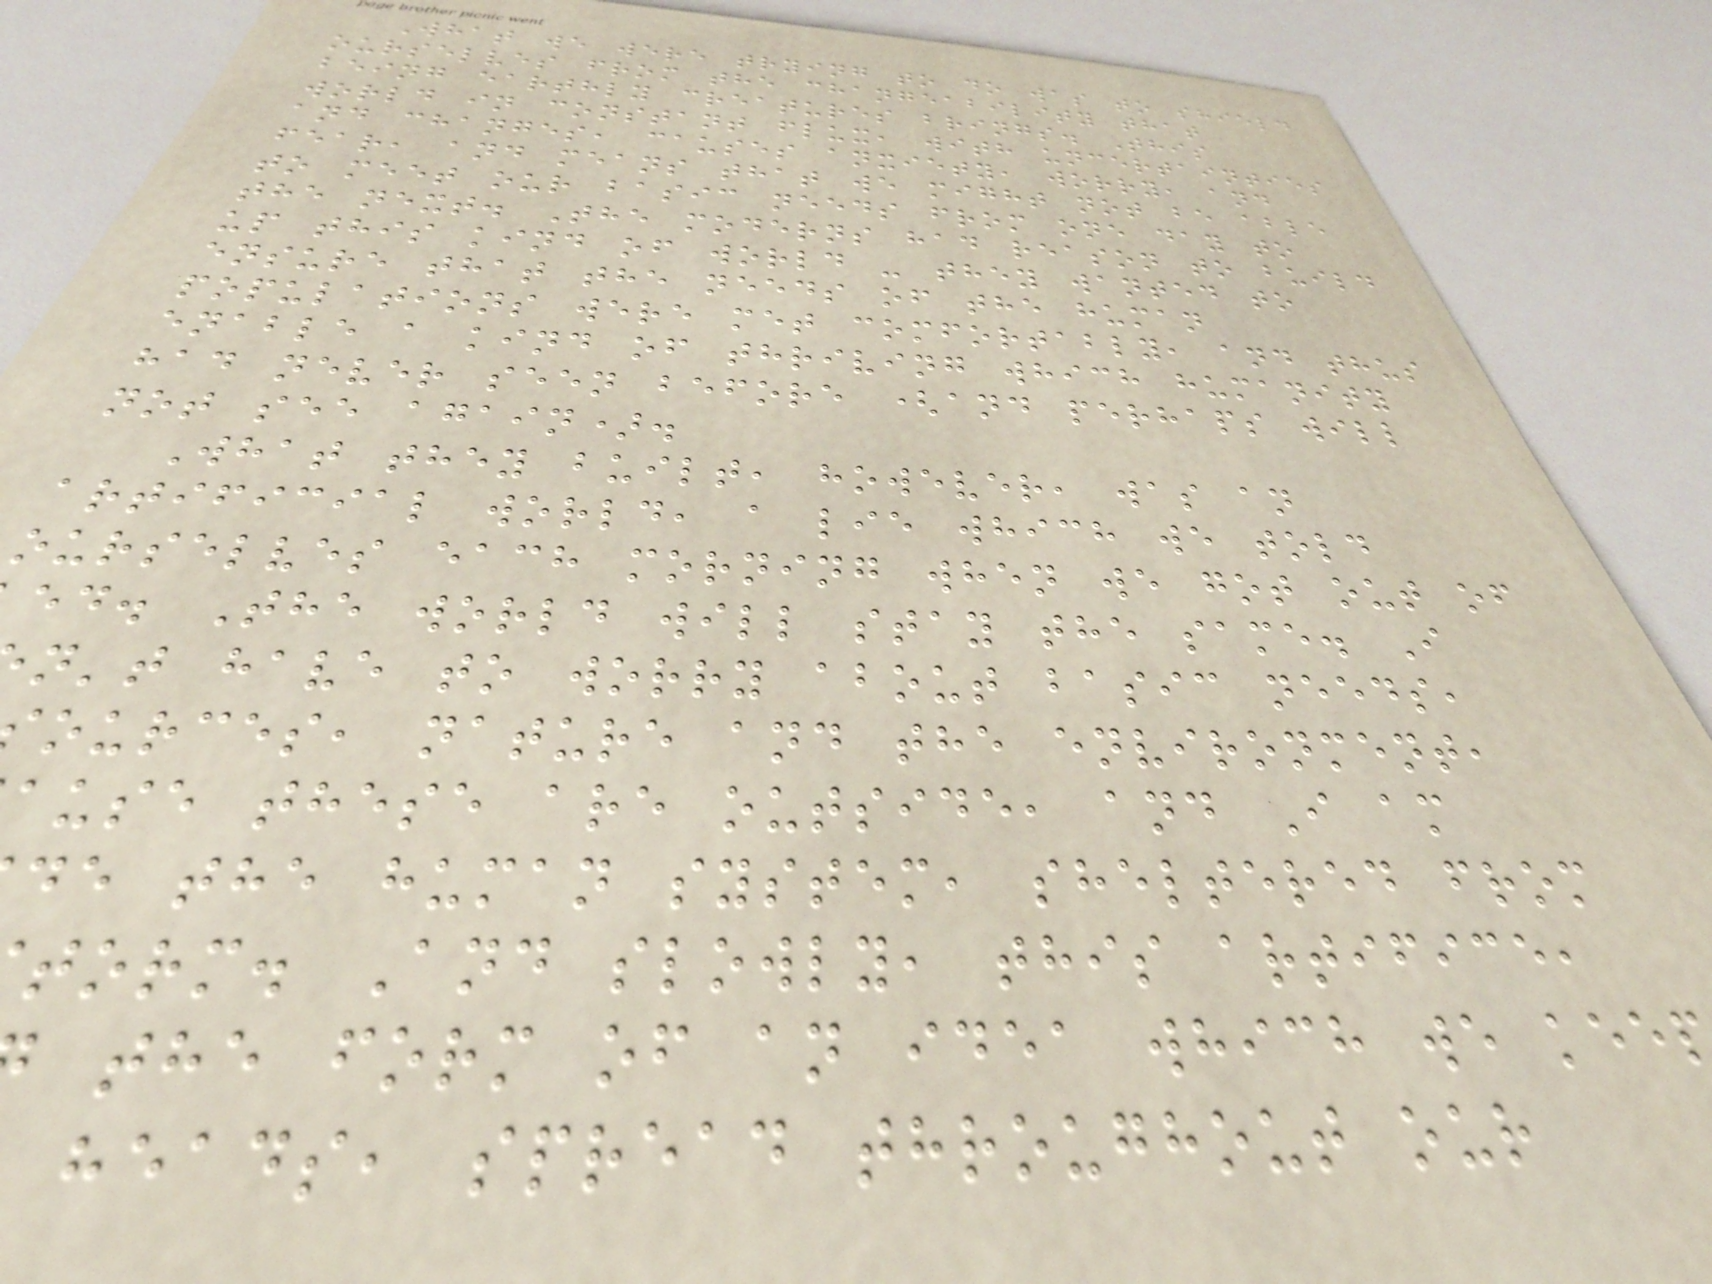What we were trying to do was to shield
ourselves from the changeability that
being earthly creatures brings. This
world in constant flux, with uncertainties
and changes, causes anxiety, worry, and
fear, and means that we might not be able
to meet our basic needs from one day to
the next. The moderns had reason to build
up this kind of world - they wanted to
ensure that the needs of the human
populations were met comfortably, and thus
enable a kind of thriving which humanity
had never seen before (and perhaps will
not see again).
What they built, however, was an
artificial world, a lie which we told
ourselves each morning when we got out of
ed. The world will stay the same. I
n't have to worry about basic needs,
ources, nature and the environment,
ause these are outside, and I am
de the human system, sheltered from
torm. And slowly, this artifice,
the form of an idea which we kee
heads, spread throughout our
